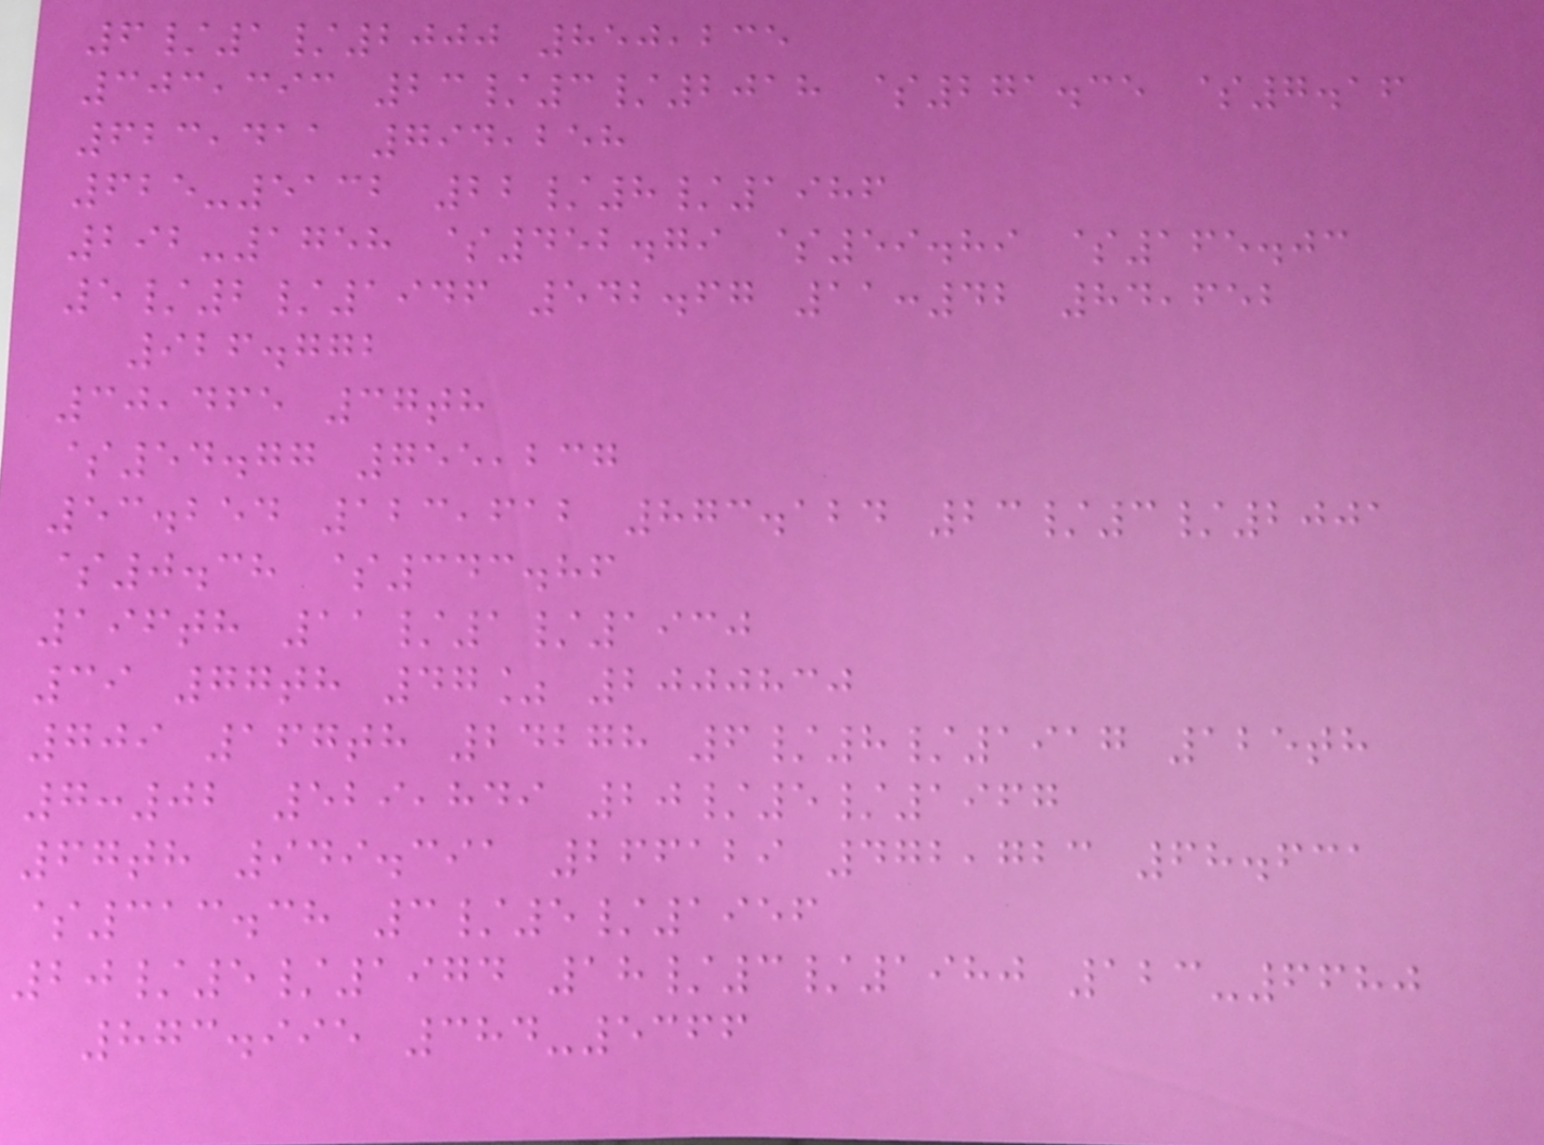6/1/2000 850,235
303,393 23/3/2018 $271.35 $7.16
623,411 794,258
625-5132 22/8/1986
292-1758 $452.79 $59.89 $165.03
5/2/1946 542.67 11:42 84,652
926.772
30,465 37th
$54.77 755,237
53.254 123,612 873.124 23/3/2001
$0.38 $343.86
196th 11/1/1930
39 77th 47% 2000830
709 167th 24278 6/8/1917 125th
7:02 529,849 20/5/1967
67th 949.391 266129 472,723 68.631
$313.38 3/5/1956
20/5/1974 18/3/1980 123-6680
873.995 384-5366
